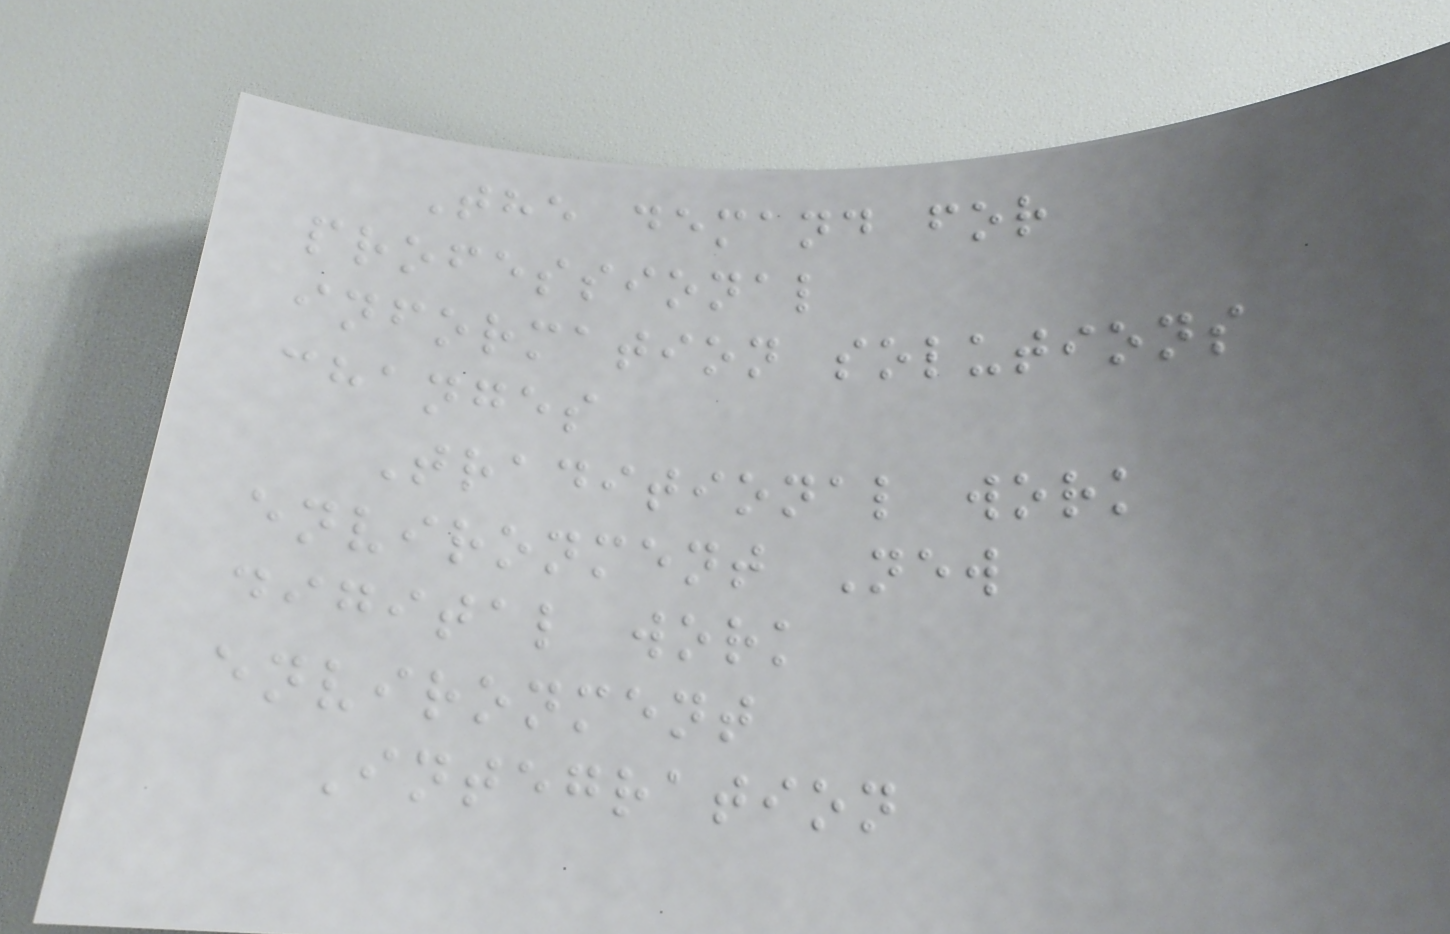The demand for
professional
information solutions
changes
Traditional work
environment New
digital work
environment
Integration
